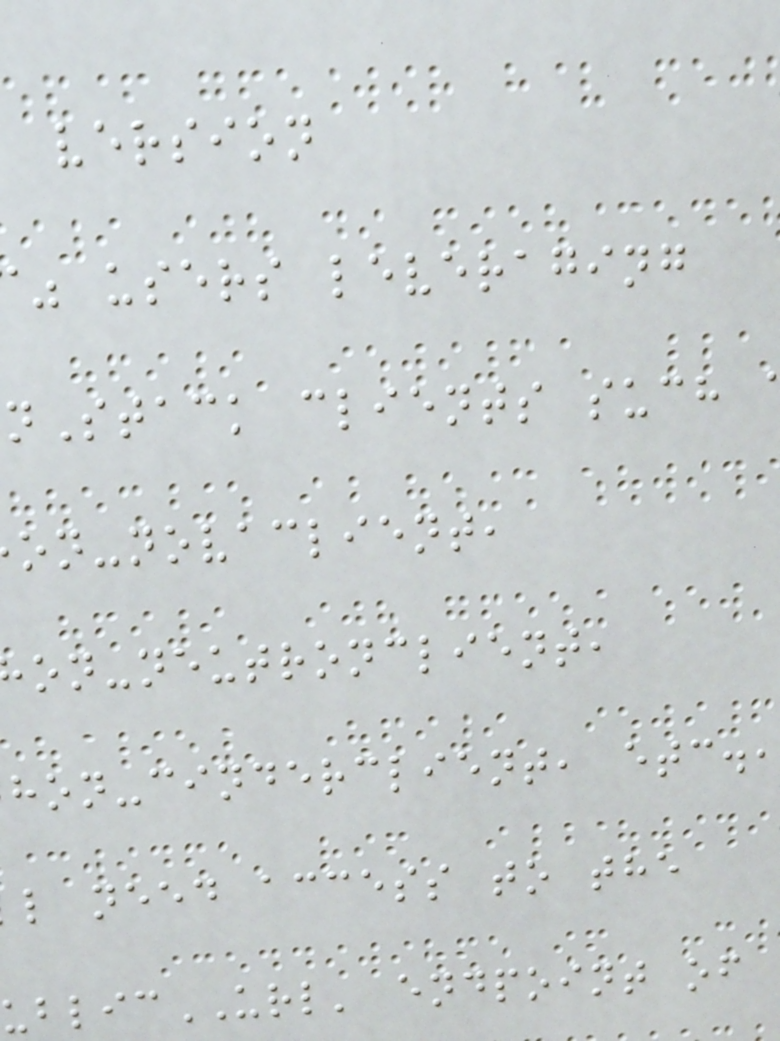version
users leveraging
nStack clients such
on-novaclient,
on-neutronclient,
hon-cinderclient, etc.,
l need access to the
ublicURL' endpoint of
